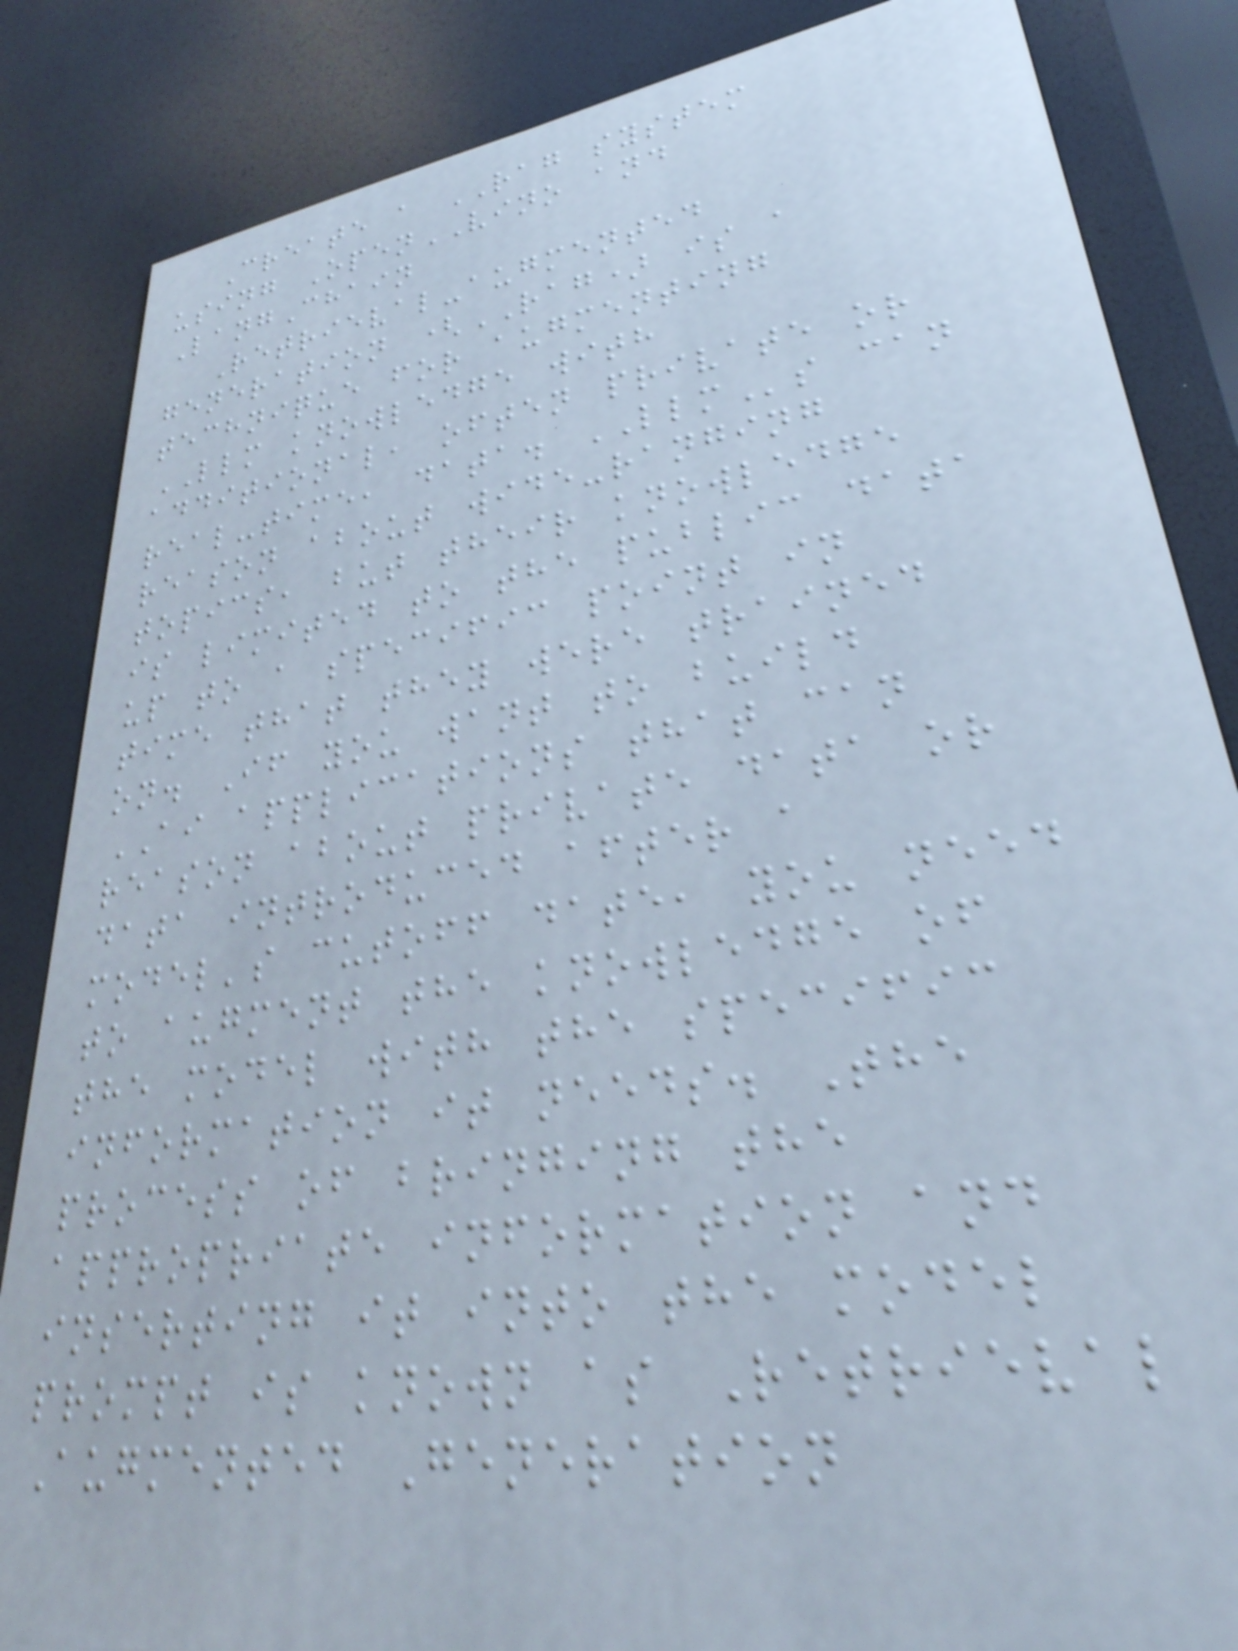Create a RAG system
using OpenVINO and
LangChain
Retrieval-augmented
generation (RAG) is a
technique for augmenting
LLM knowledge with
additional, often private or
real-time, data. LLMs can
reason about wide-ranging
topics, but their knowledge
is limited to the public data
up to a specific point in
time that they were trained
on. If you want to build
AI applications that can
reason about private data or
data introduced after a
model's cutoff date, you need
to augment the knowledge of
the model with the specific
information it needs. The
process of bringing the
appropriate information and
inserting it into the model
prompt is known as Retrieval
Augmented Generation
